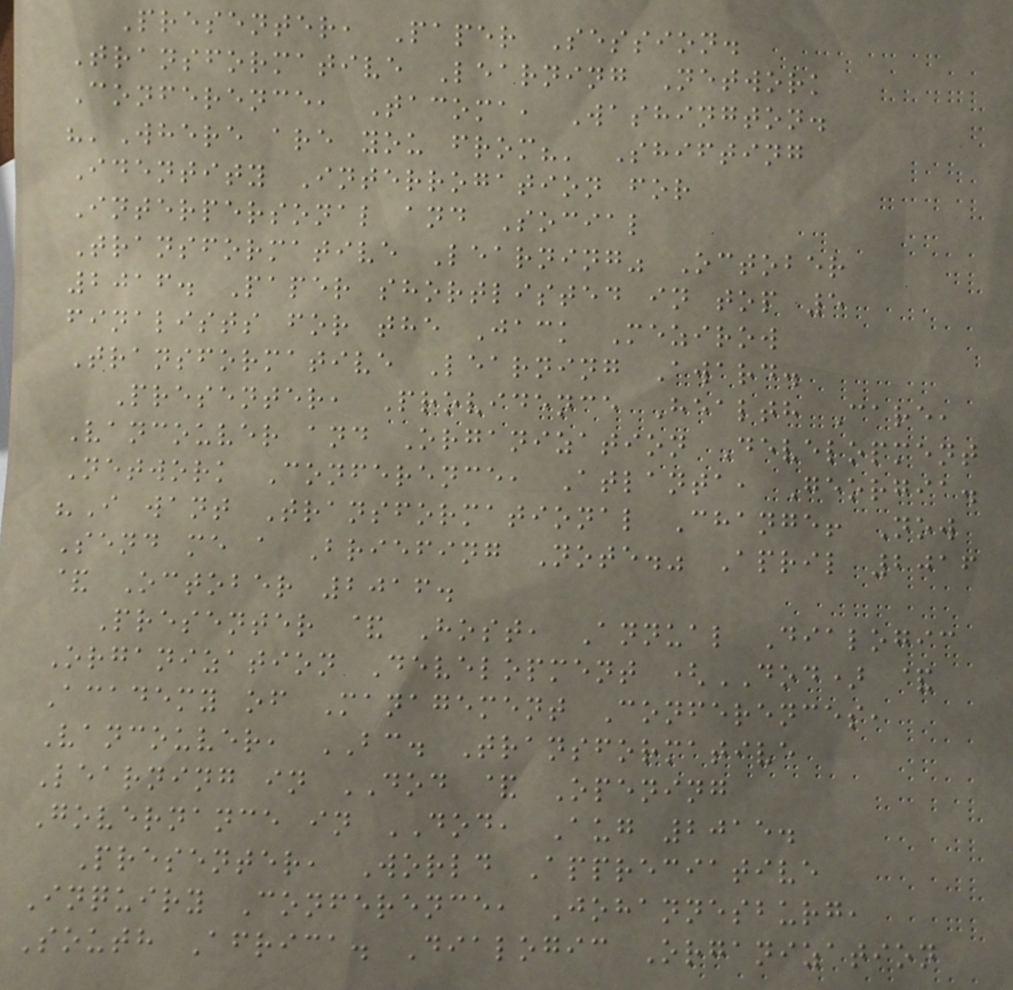Presenter, Paper Session.
Transformative Learning Network
Conference, Tacoma, Washington.
"'Where are you from?' Shifting
Identity Interrogation for
Interpersonal and Social
Transformative Learning" October
2016. Paper shortlisted in top 5
finalists for the Jack Mezirow
Transformative Learning Award.
Presenter, Providence Health Care,
Vancouver and Organization Development
Network Conference, Atlanta, Georgia.
"I want Transformational Change! Now
Send me a Briefing Note." April 2016
& October 2016.
Presenter & Host, Annual Dialogic
Organization Development (DOD) &
Academy of Management Conferences,
Vancouver, BC. Transformative
Learning in DOD & Opening
Governance in DOD, Aug 2015.
Presenter, World Appreciative
Inquiry Conference, Johannesburg,
South Africa. Dialogic Organization
